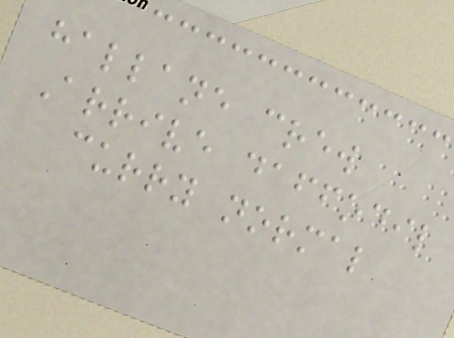hallane crew
Arrive daffodil
curry normal
